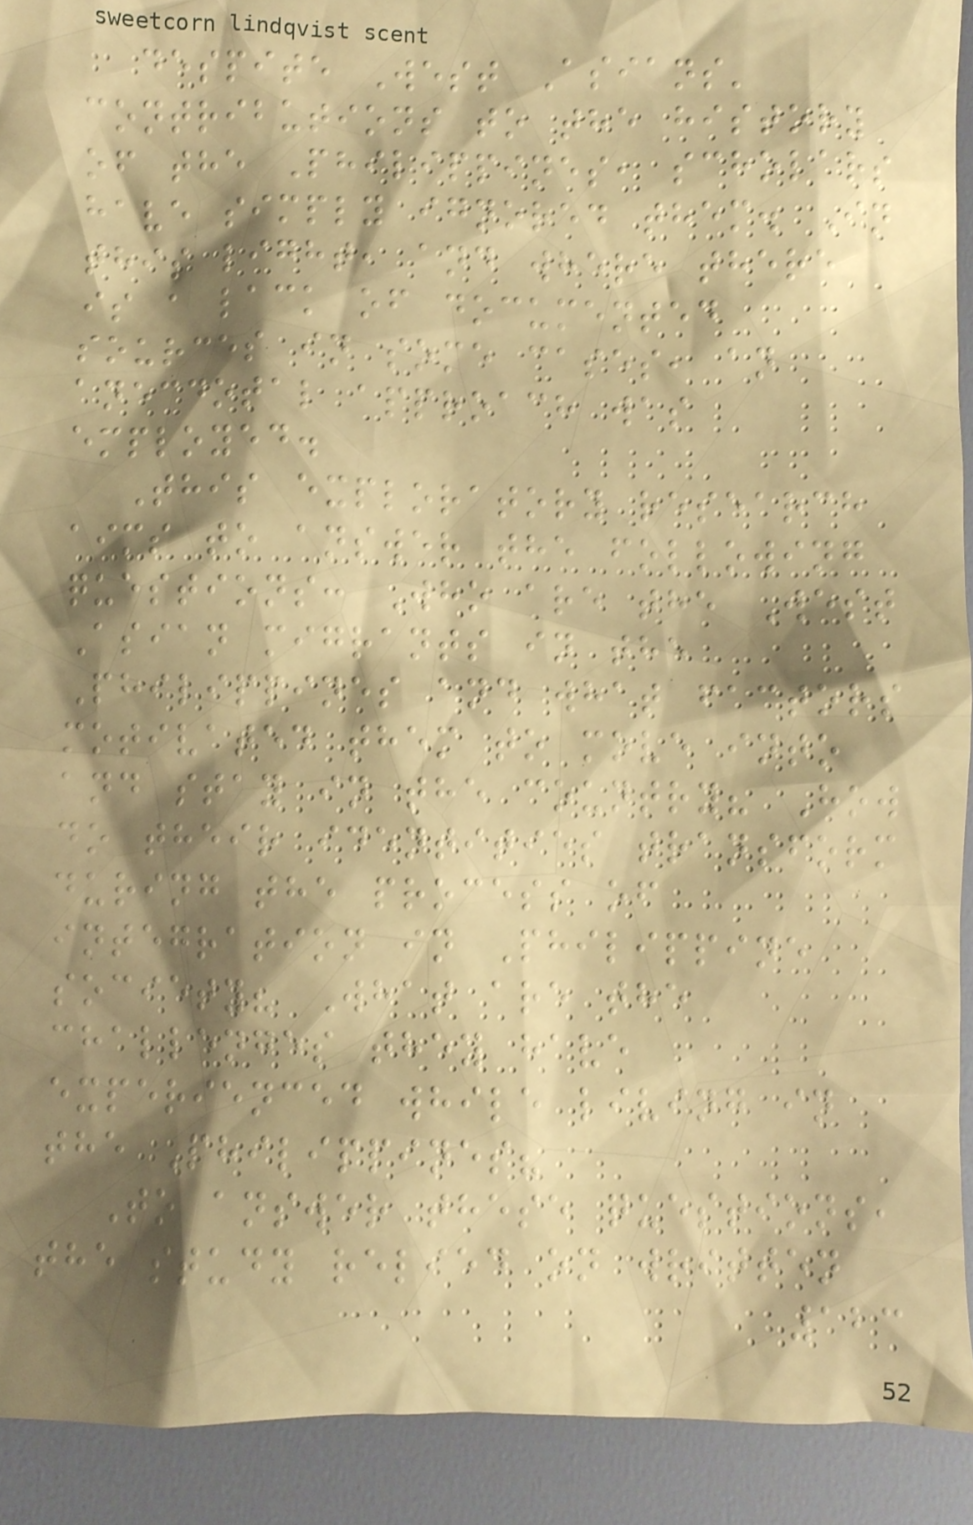despite West Asians'
contributions to the history
of the Philippines, scholars
have simply ignored them. In
this light, and where there
is a lack of documented
sources in some cases, an
anecdotal approach was
employed.
This exploratory research
aims to answer the following
questions: Who are the West
Asian migrants in the
Philippines and what factors
motivated them to move into
and stay in the country? How
do their identities transform
during the process of
integration in Philippine
society? What are the
challenges they have
experienced while living in
the Philippines?
To answer these questions,
the study relied on written
123
